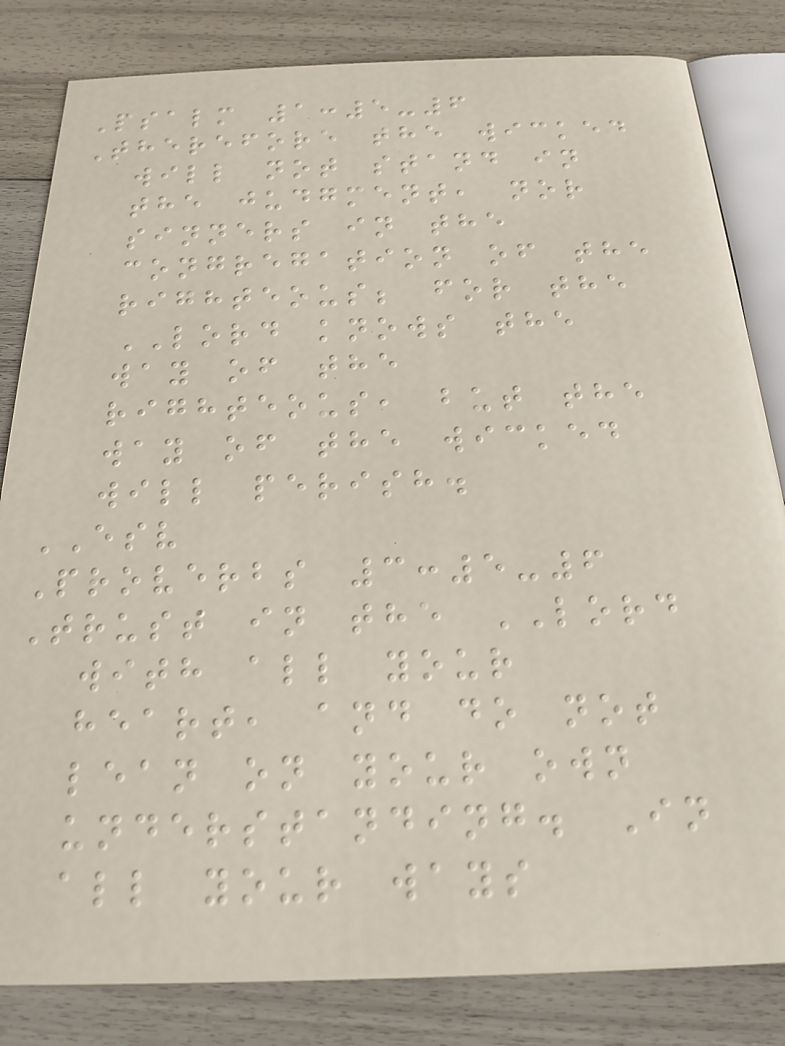Psalm 1:5-6
Therefore the wicked
will not stand in
the judgment, nor
sinners in the
congregation of the
righteous; for the
LORD knows the
way of the
righteous, but the
way of the wicked
will perish.
ESV
Proverbs 3:5-6
Trust in the LORD
with all your
heart, and do not
lean on your own
understanding. In
all your ways
